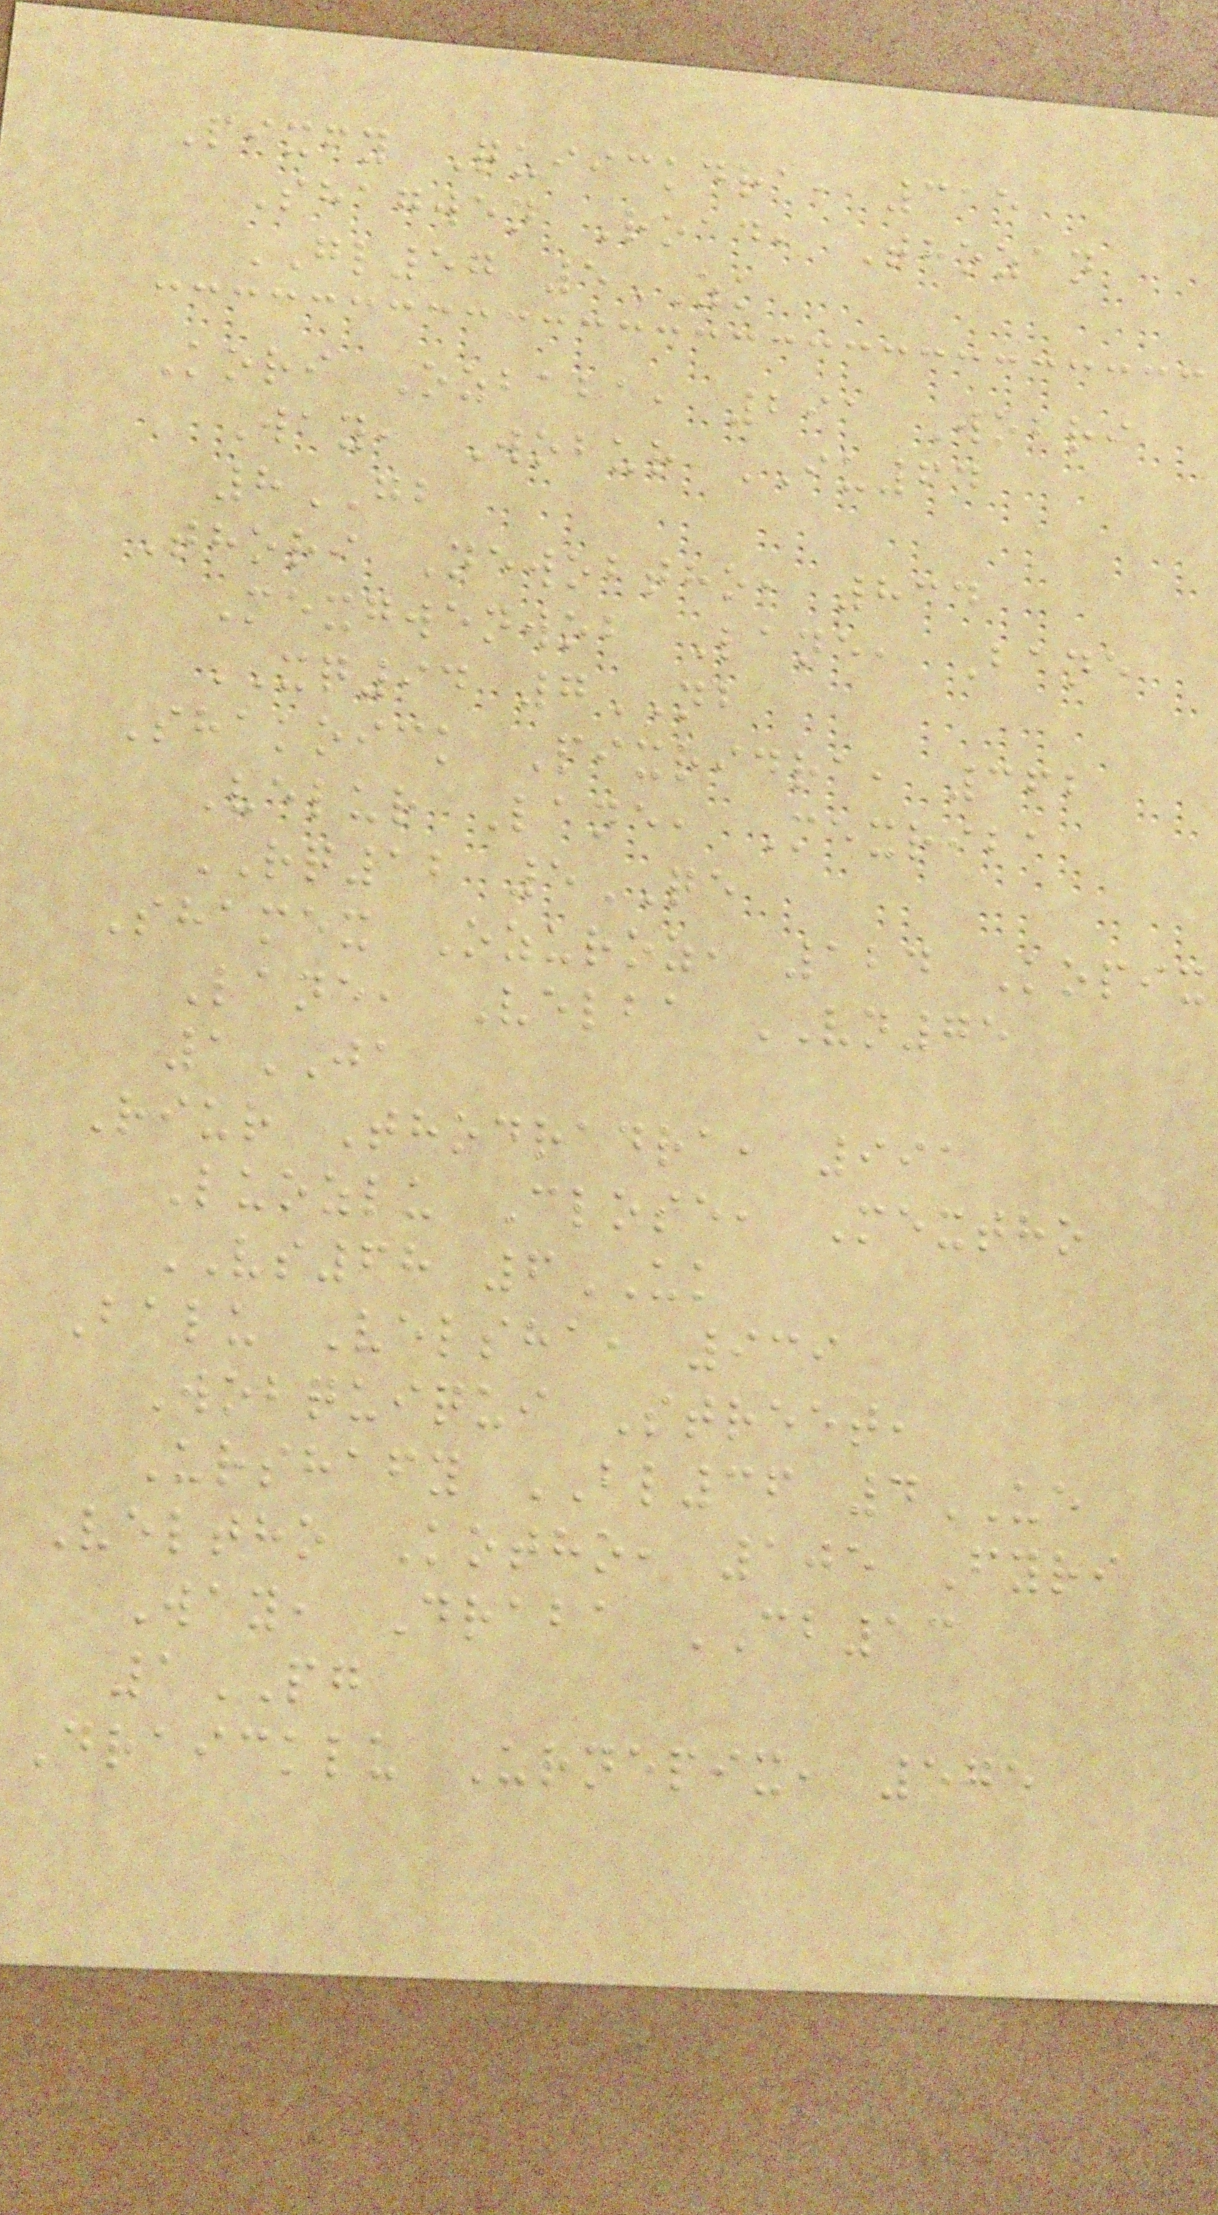Pixfy Quiickdra, 315
Shagwen Road, Thozan
GL57 5ZK
Kori Ozbaba, 291 Wobri
Way, Wobur IU64
8GB
Thori Newobtho, 834
Mexgwenwob Lane, Bane
XQ94 7NB
Shakoick Pixridra, 362
Velur Lane, Mexriba
RQ12 5QE
Shamex Ozuroz, 124 Kopix
Lane, Velba VN75
1JA
Riur Thodradra, 991
Luozlu Close, Mextho
VS68 6UK
Balu Velsha, 939
Wobquiqui Street,
Urshafy BL36 4UE
Veltho Kotho, 105 Fyri
Way, Draba CB13
1PG
Draicklu Urnepix, 575
